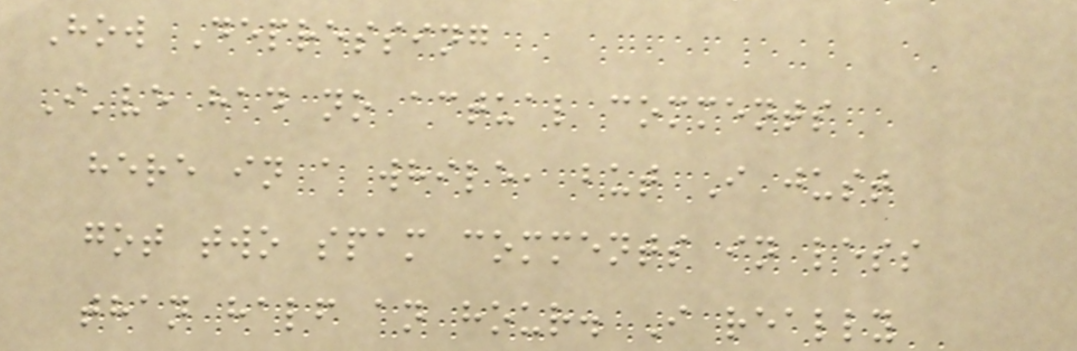How Depressing
I've had no actual comments
here in a while, but I just
got two spam comments in less
than half an hour. I really
